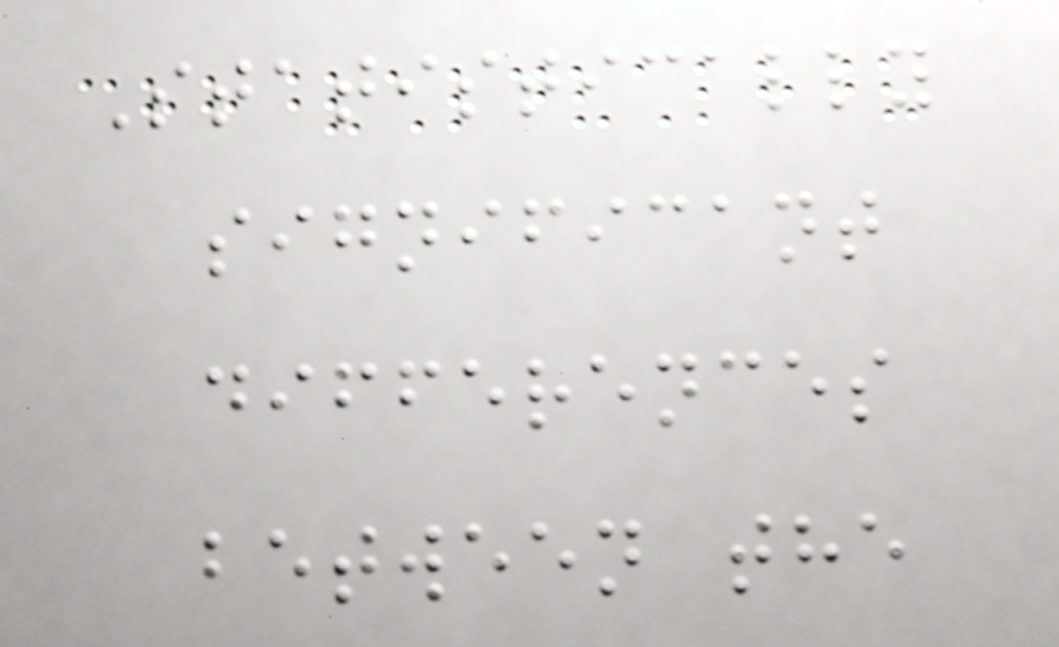Statistically
significant
differences
between the
